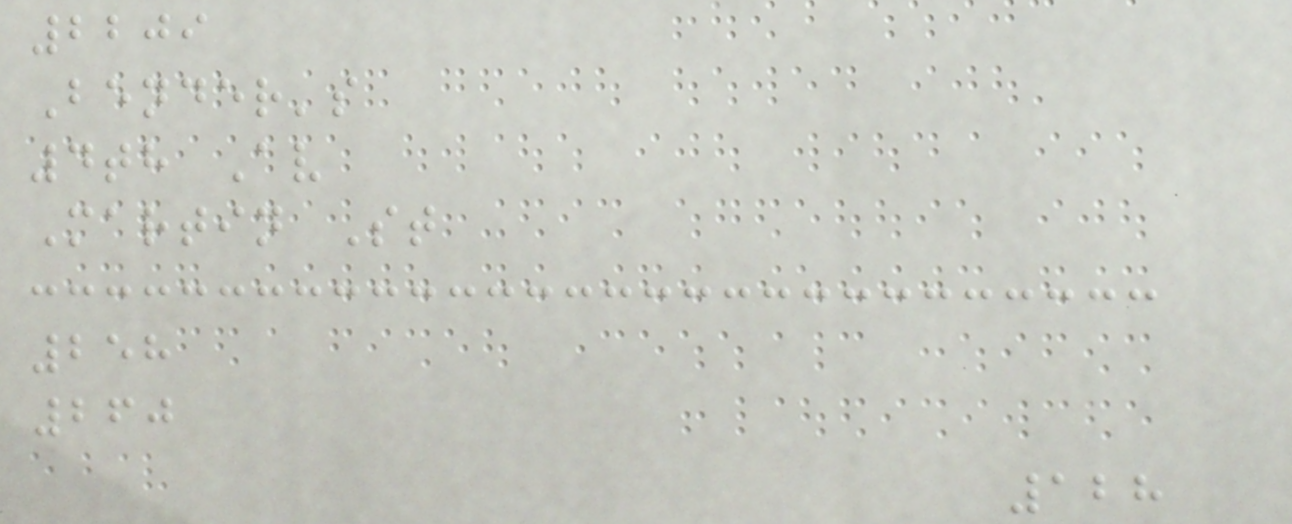2209
Bender's
4th Av
Martin St
258
260
128
